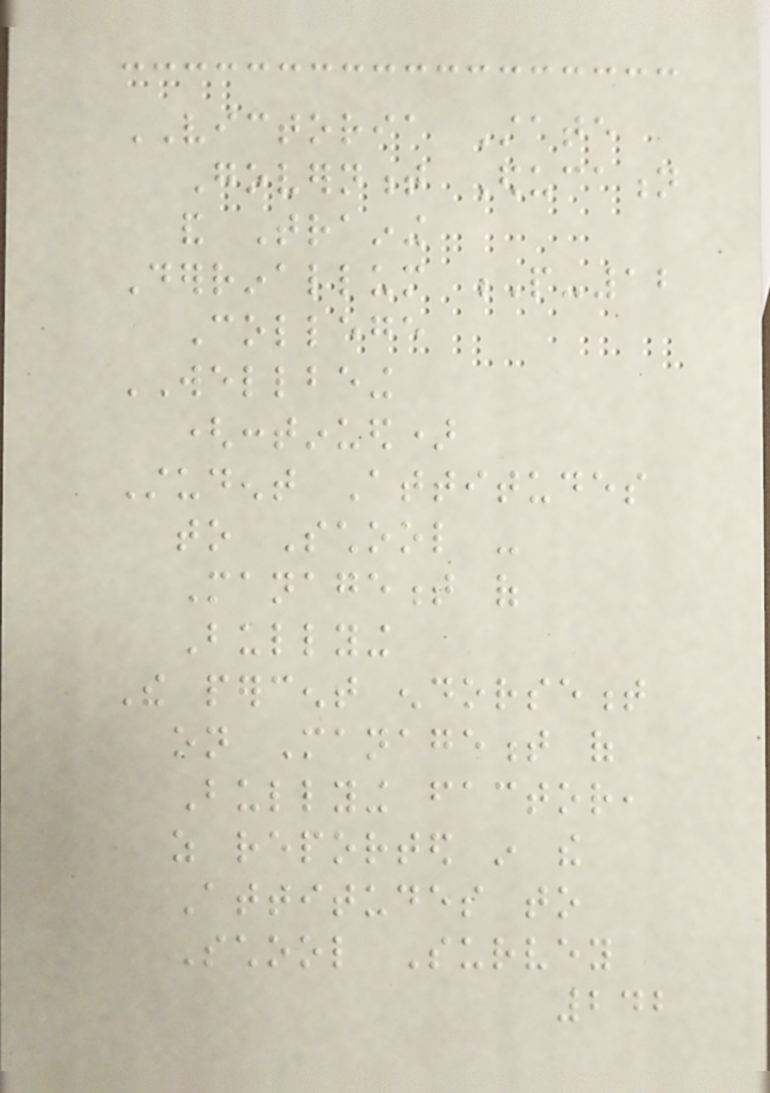VICTORIA State
Government Education
and Training
Derrinallum P-12
College
WELLBEING
(continued)
Student Attitudes
to School -
Management of
Bullying
The percent endorsement
on Management of
Bullying factor,
as reported in the
Attitudes to
School Survey
242
